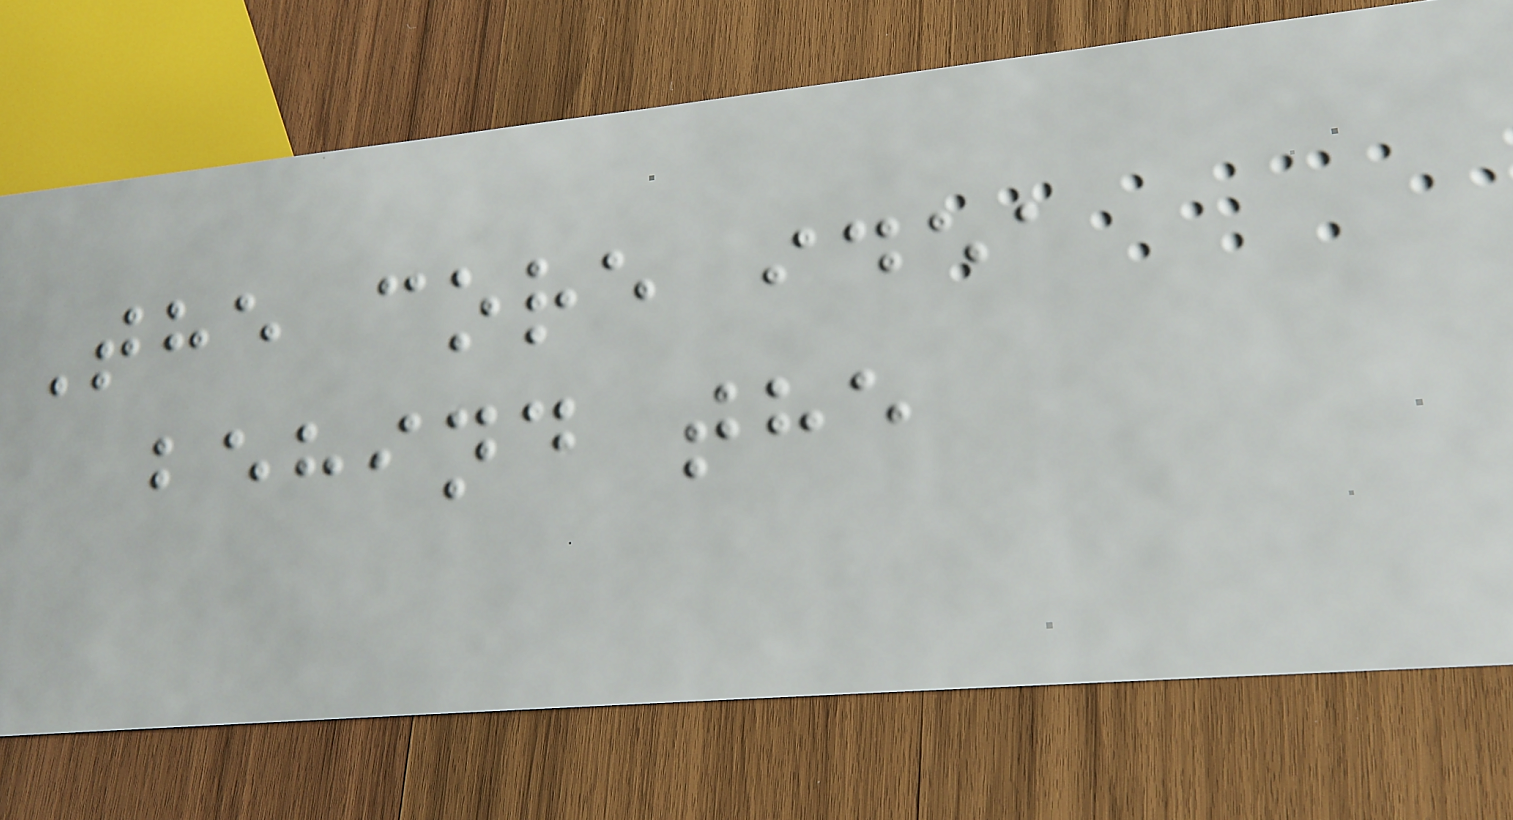The core idea
behind the
